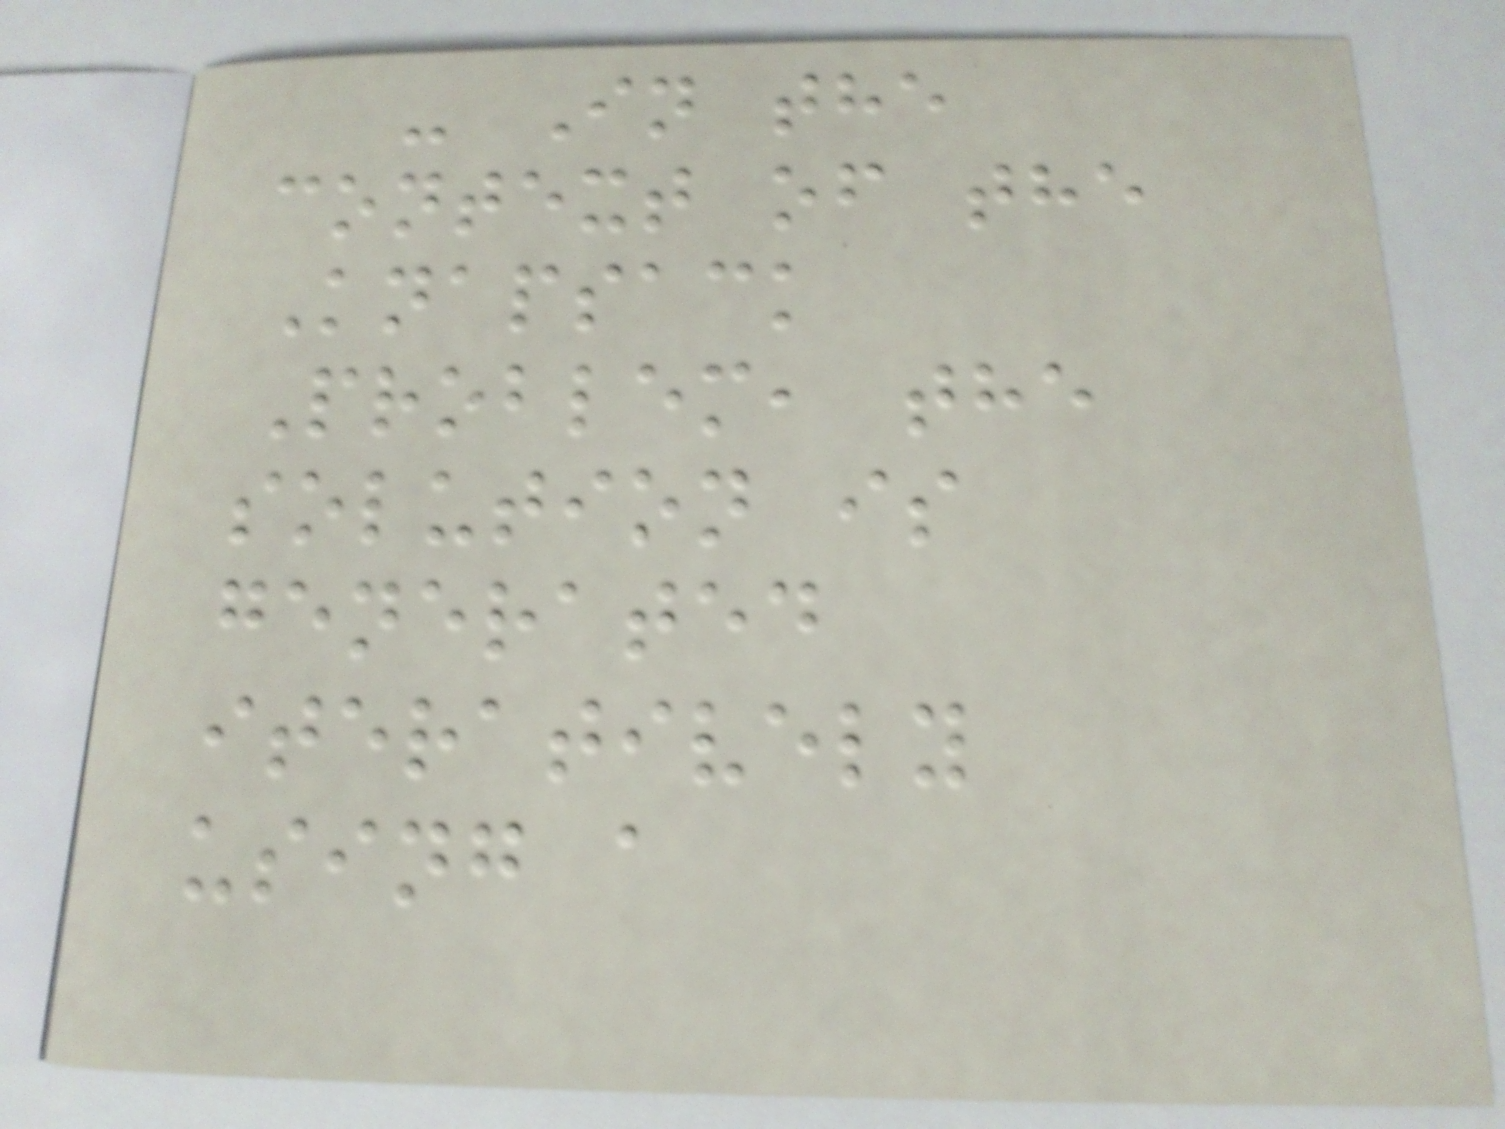- In the
context of the
Knapsack
Problem, the
solution is
generated
iteratively
using a
